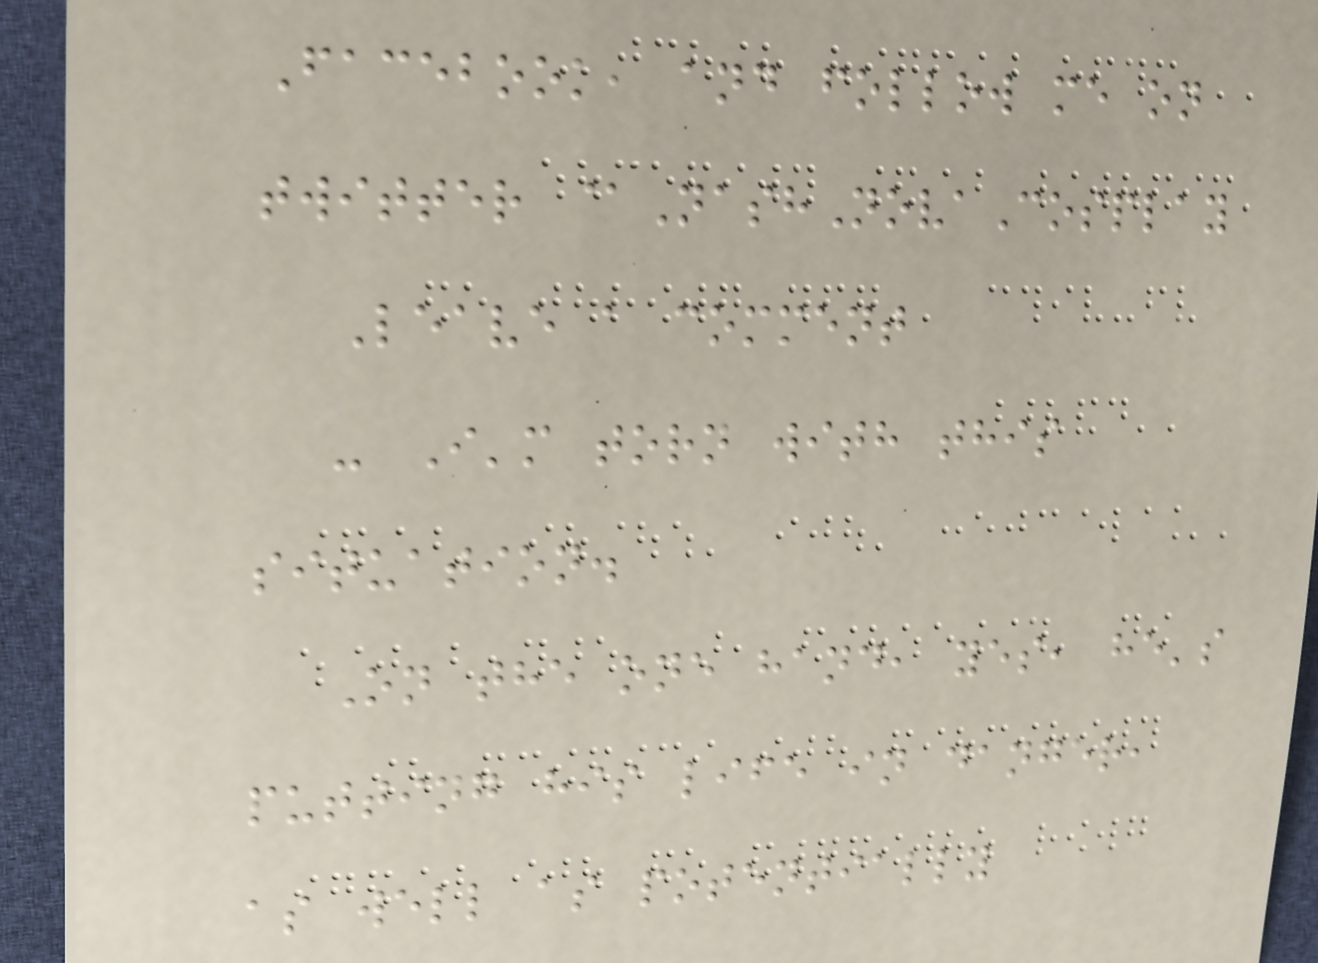Facebook, and follow me on
twitter @NashNovaCosplay
Leave a comment
- I'm torn with this
situation.
On the one hand, yes, he's
putting his life in danger,
as well as potentially
